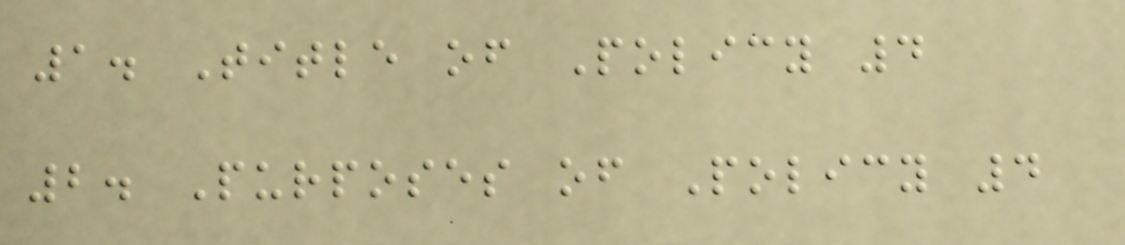1. Title of Policy 4
2. Purposes of Policy 4
